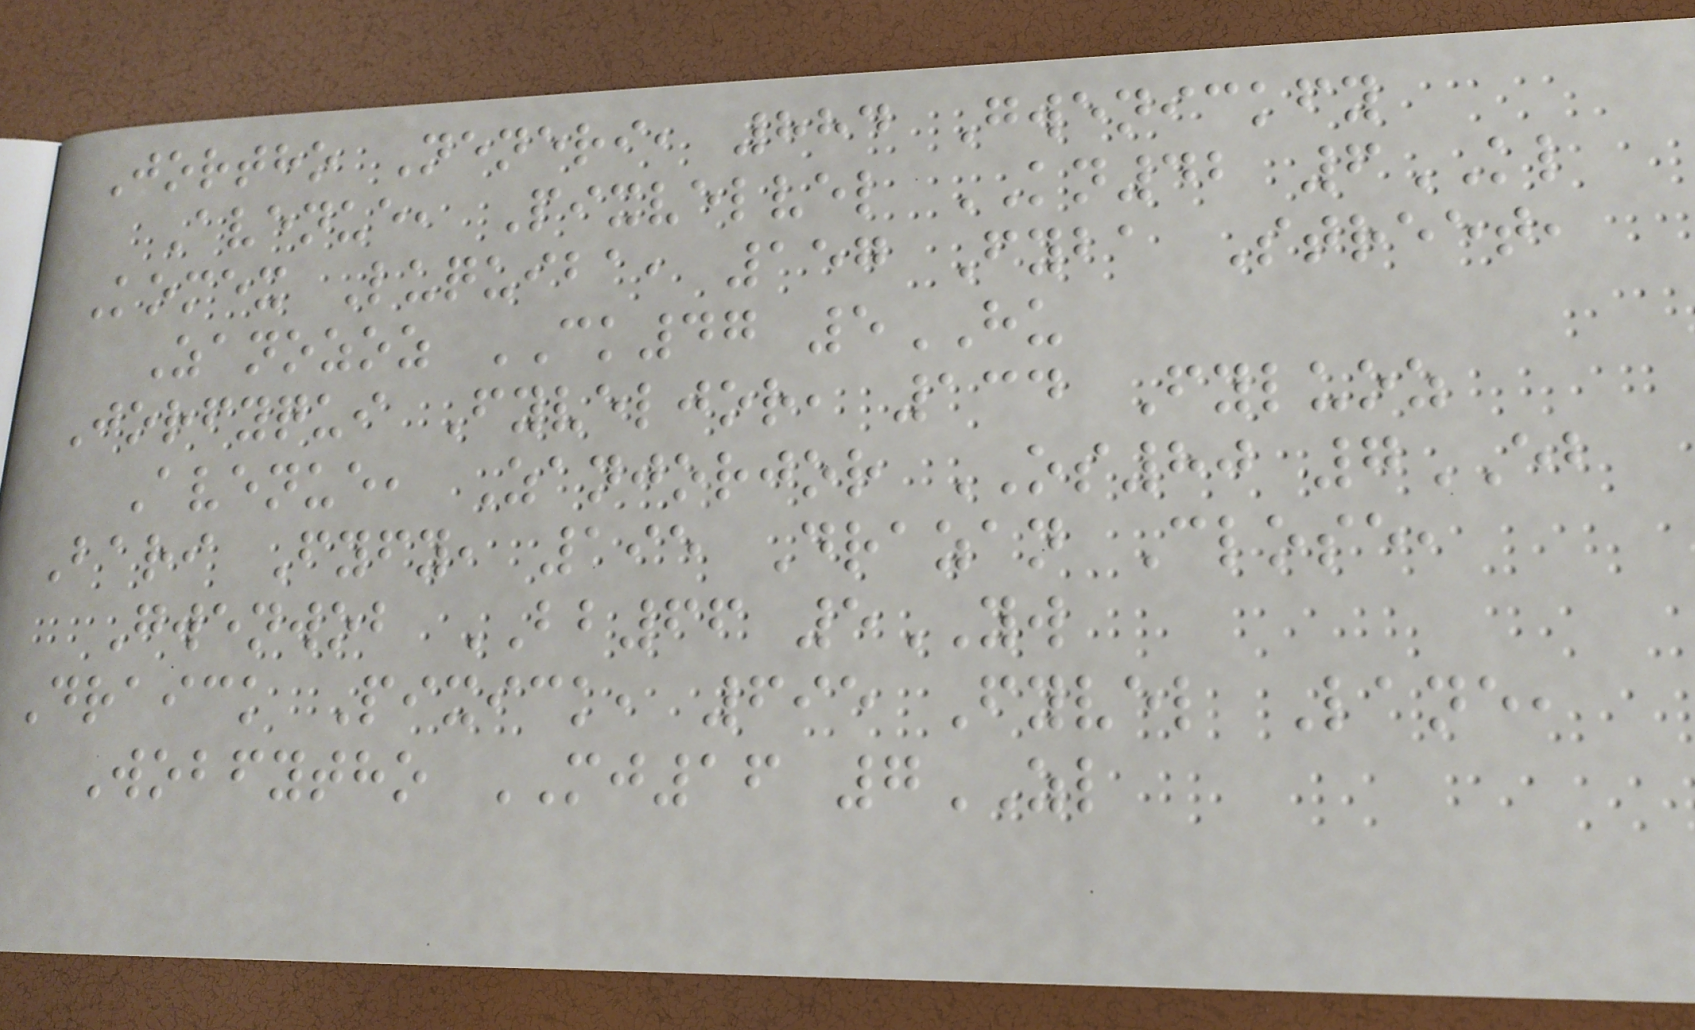Jortho Neneri, 884 Gwenickfy
Avenue, Pixvelvel KN42 6KL
Komex Luquiba, 157 Fyba Street,
Zanozoz CK47 5HU
Jorfyqui Fyveljor, 134 Fyluoz
Avenue, Zanjorjor OS80 7EB
Bari Fyfy, 195 Drazan Close,
Gwenwob BB66 5YW
Draick Pixick, 695 Fyvel Lane,
Wobfytho MJ16 7ZL
